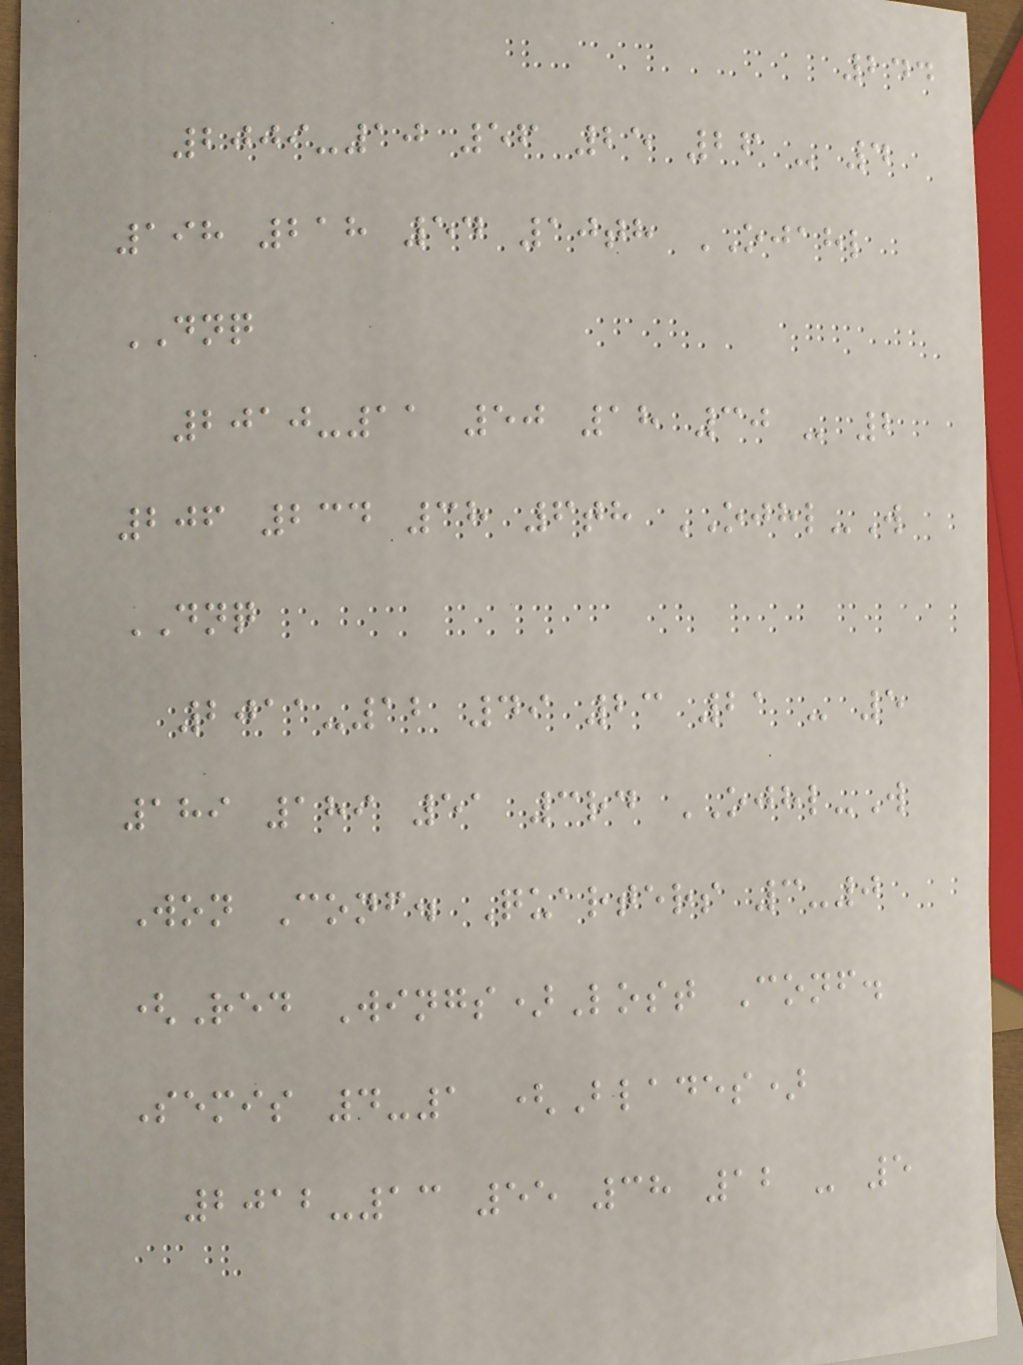244
2009-10 56 25 26 - 4
198 218 54 10th OJAHL
DNQ
2010-11 50 18 30 - 2
206 234 38 6th OJHL-W
DNQ
2011-12 49 23 21 - 5
189 189 51 3rd OJHL-W
Won Conf. Quarters 3-0
(Red Wings)Lost Conf.
Semis 4-1 (Blades)
2012-13 55 38 12 - 5
